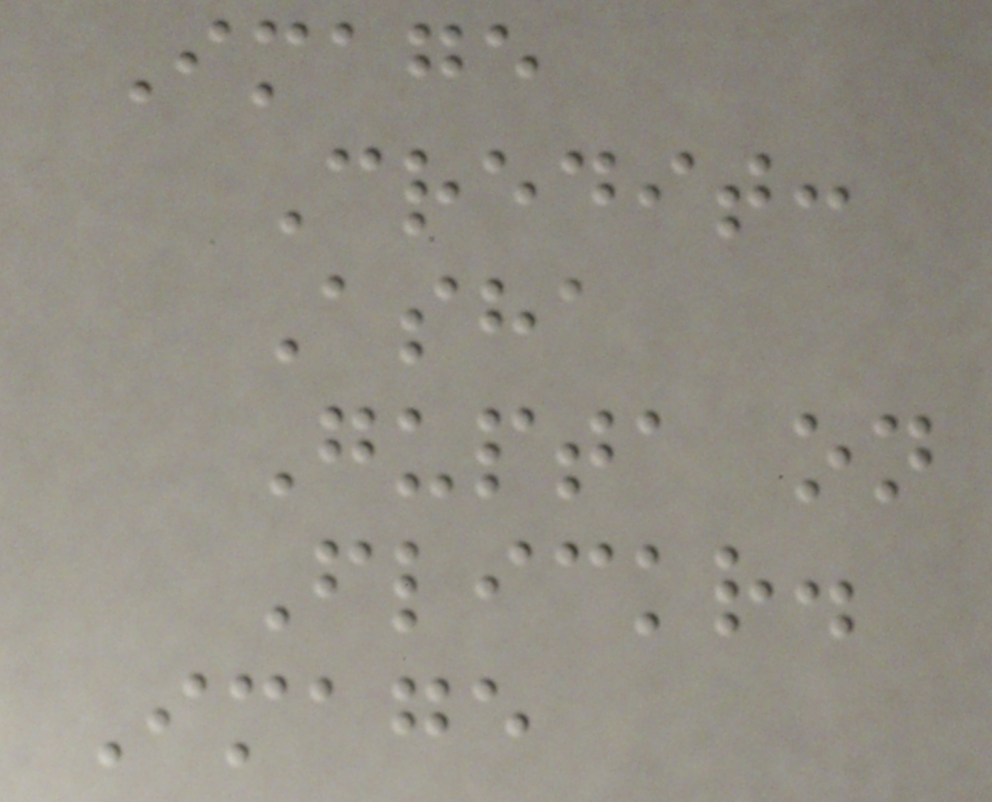Image
Credit:
Asha
Gupta on
Flickr.
Image
